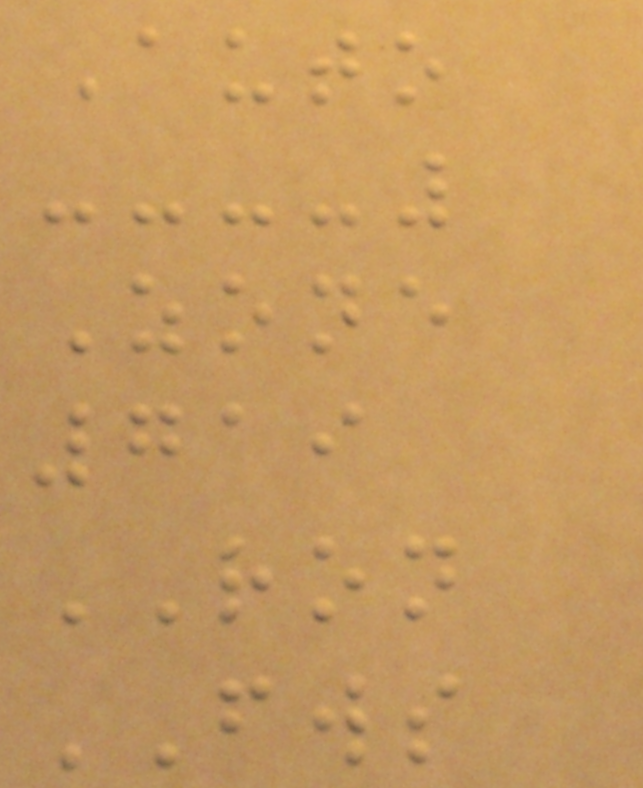Auto
Zone
719
RON
FWS
